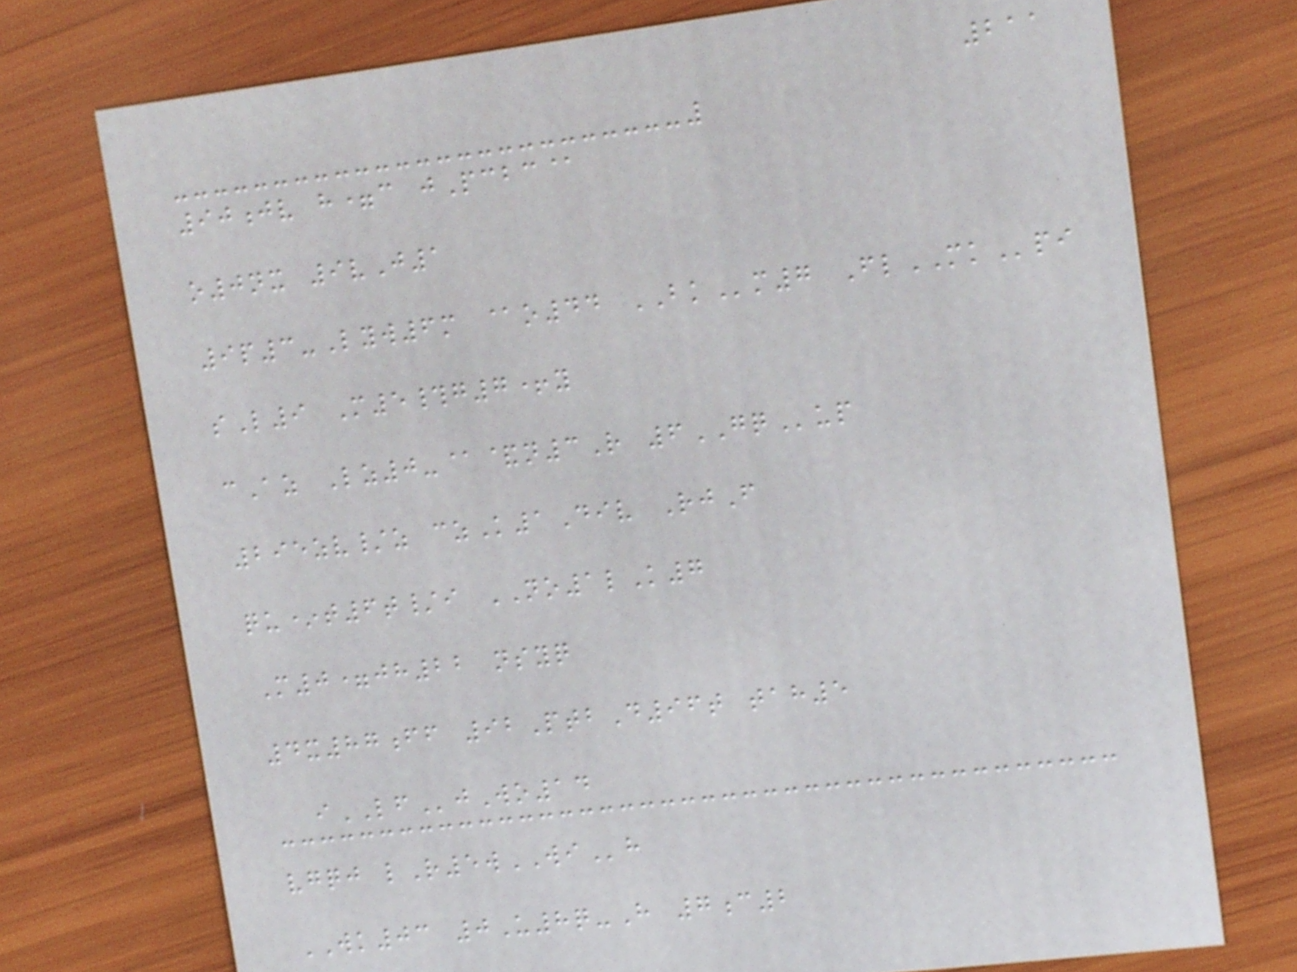211
90jv h=c jPcbc@
o0nx 9vJ1
9p3-Lyw6m @o44 BKm7 FlMKpi
sL9 M5#g7+y
cAz Lz0-@&n3R 6GQup
295zv/z czK1Div RjF
qu*t6t/i NO1lK7
M0=jh22 nsyq
4x87ff 92PtbD96t tah5
iLFjWo14
vgqj lR5wWIh
WK03 0U8q-H 7c2
